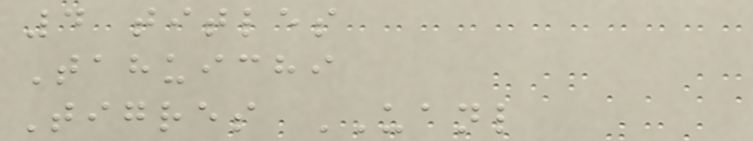4 titles
Tahuichi
Tigres UANL
